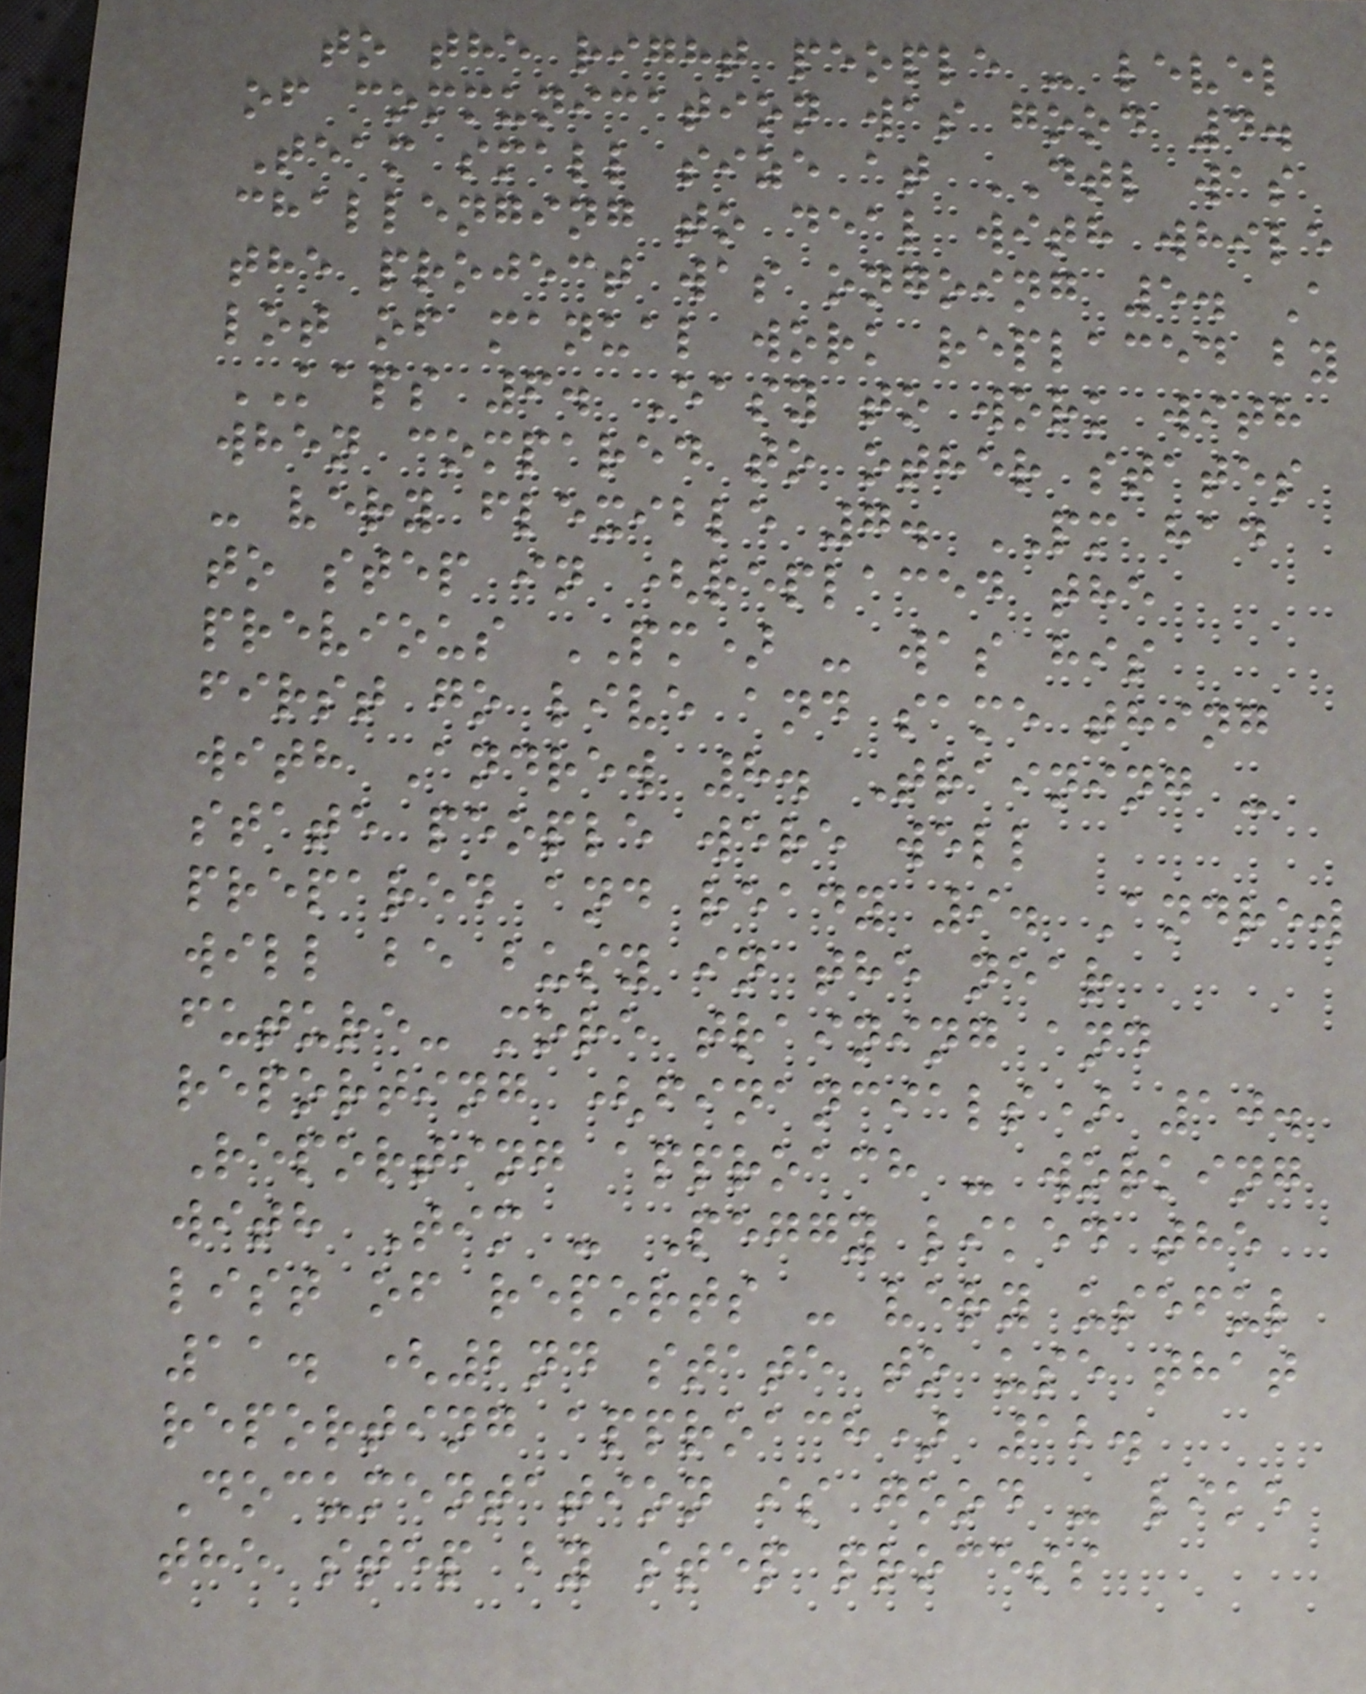to the right people - level
of communication was good 4.
Team small size at DTL was
challenging to deal with while
the project was ongoing 5. A
lot of manual work replaced by
KAPS 6. Easy to work with
when compared to other states
- very flexible 7. PM had
to step in (replaced the
previous PM) - was his
first go live and same thing
with Andrew 8. Training -
state people were well
prepared and ready 9. Andrew
will be busy in the near
future- more training and
reporting (financials) 10.
Reporting approach - working
with Tim - Peggy liked the
list of reports - very useful
11. (2nd state to use that
reporting approach) 12.
Documentation is good - like
the step by step process
